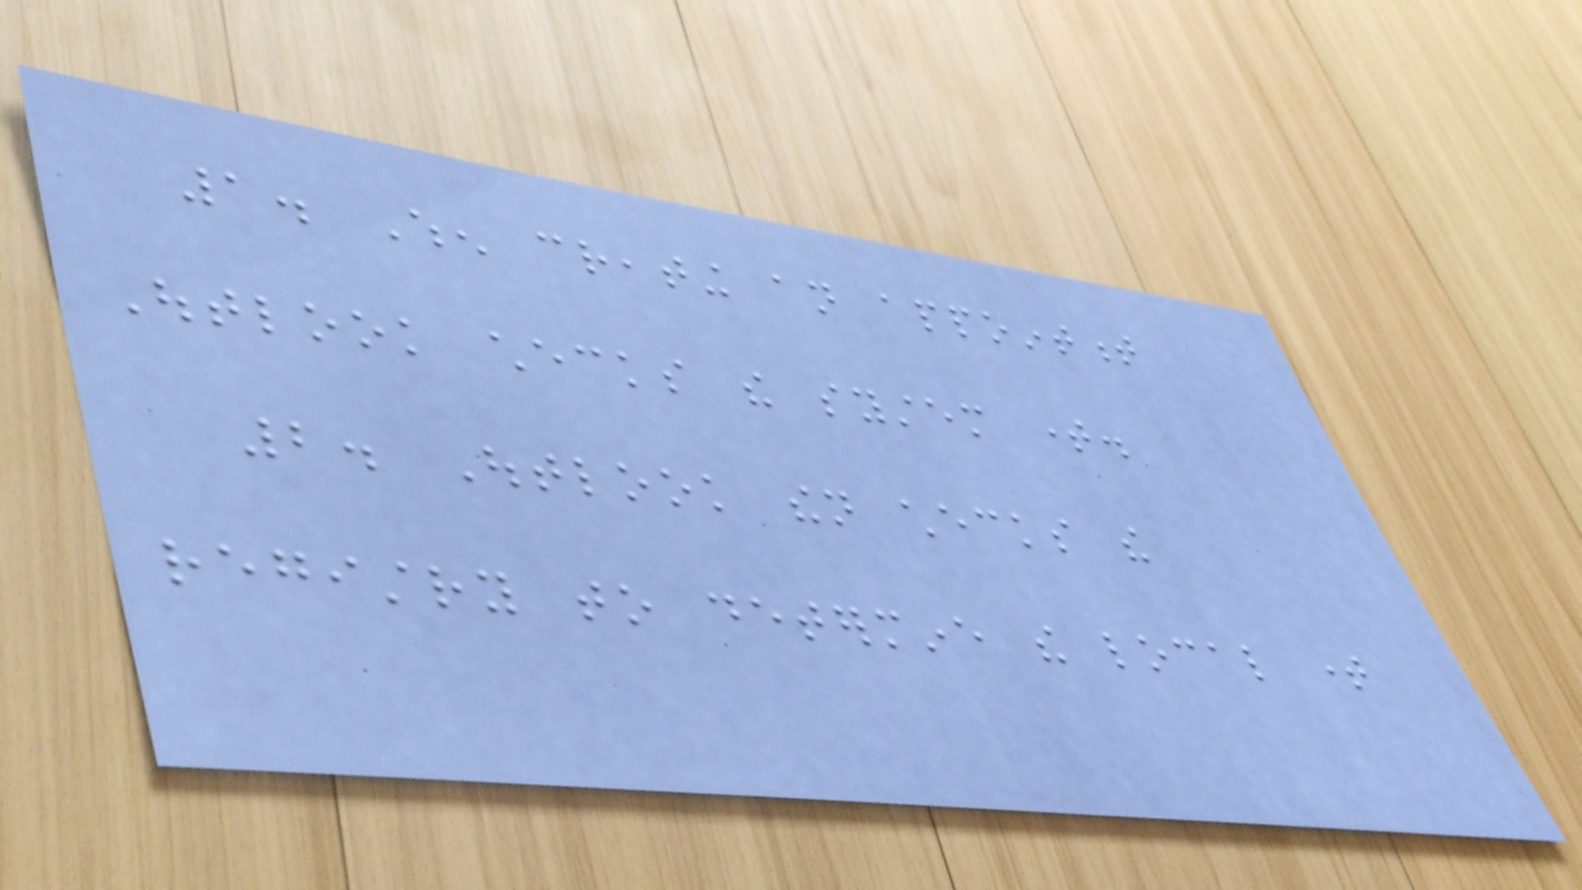1. When creating an appointment
Outlook checks the system time.
2. Outlook then checks the
registry to determine the local time
